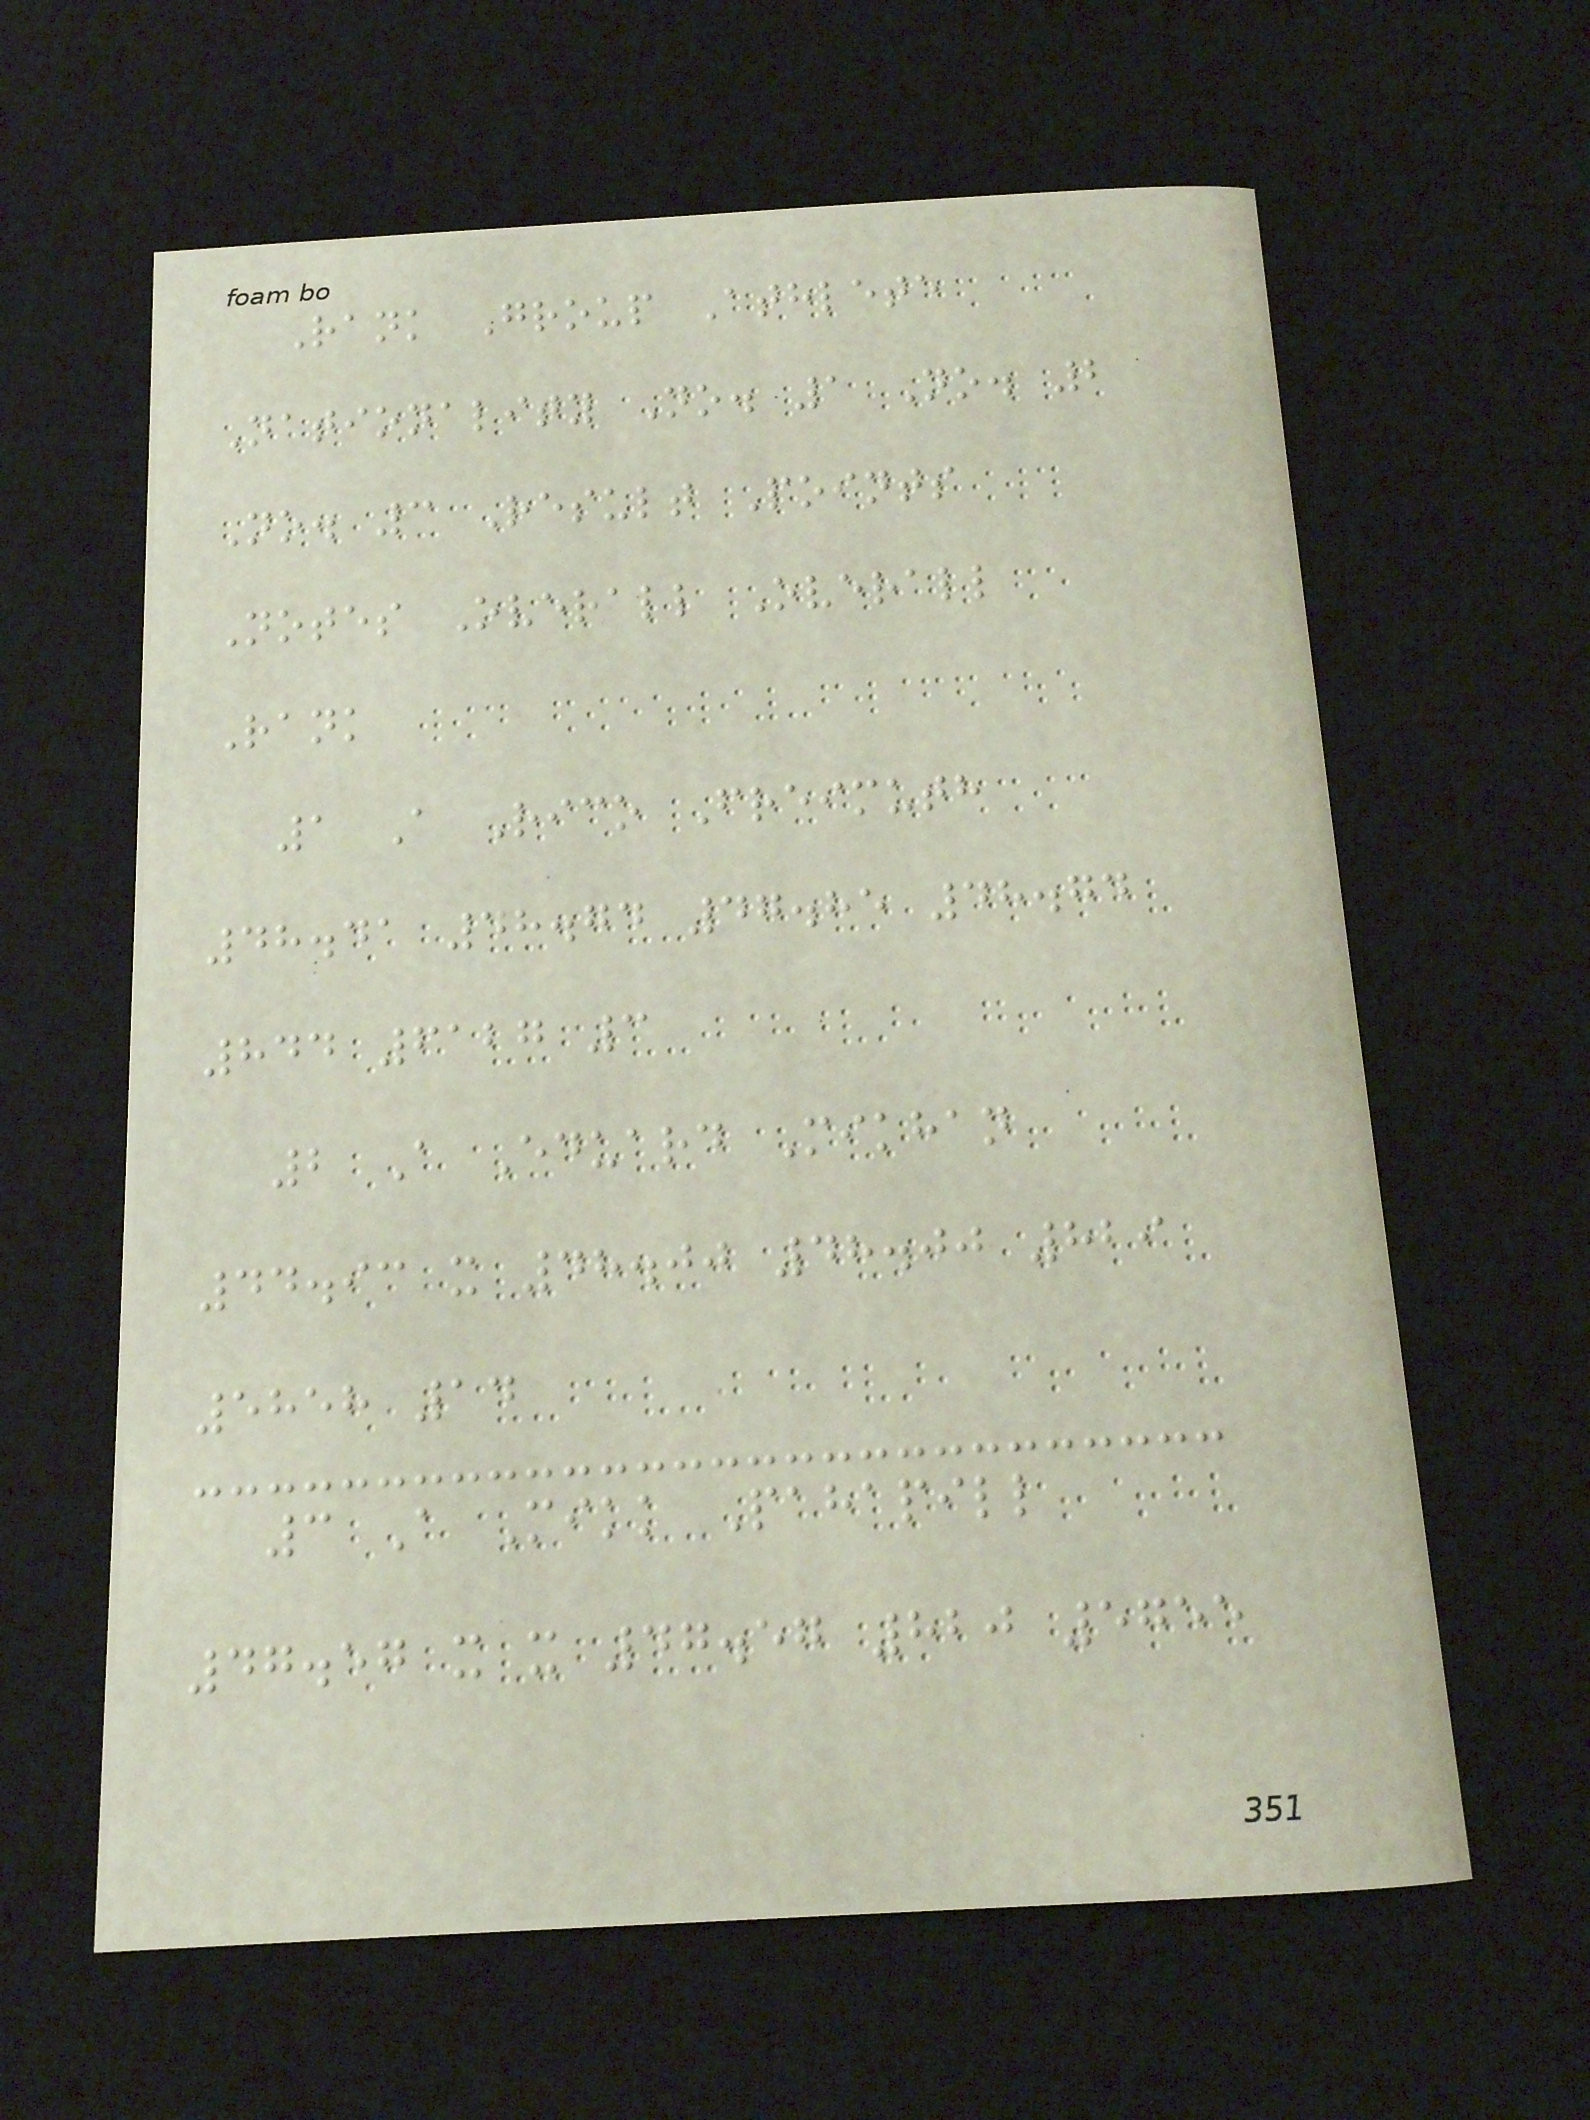Rank Group Athlete
Nationality No. 1 No. 2
No. 3 Result Points
Notes Overall Overall
Rank
1 A Rico Freimuth
48.41 48.74 47.85 48.74
844 6127 3
2 A Eduard Mikhan
44.93 x 48.00 48.00 829
5858 14
3 A Mikk Pahapill
47.57 x x 47.57 820 5755
